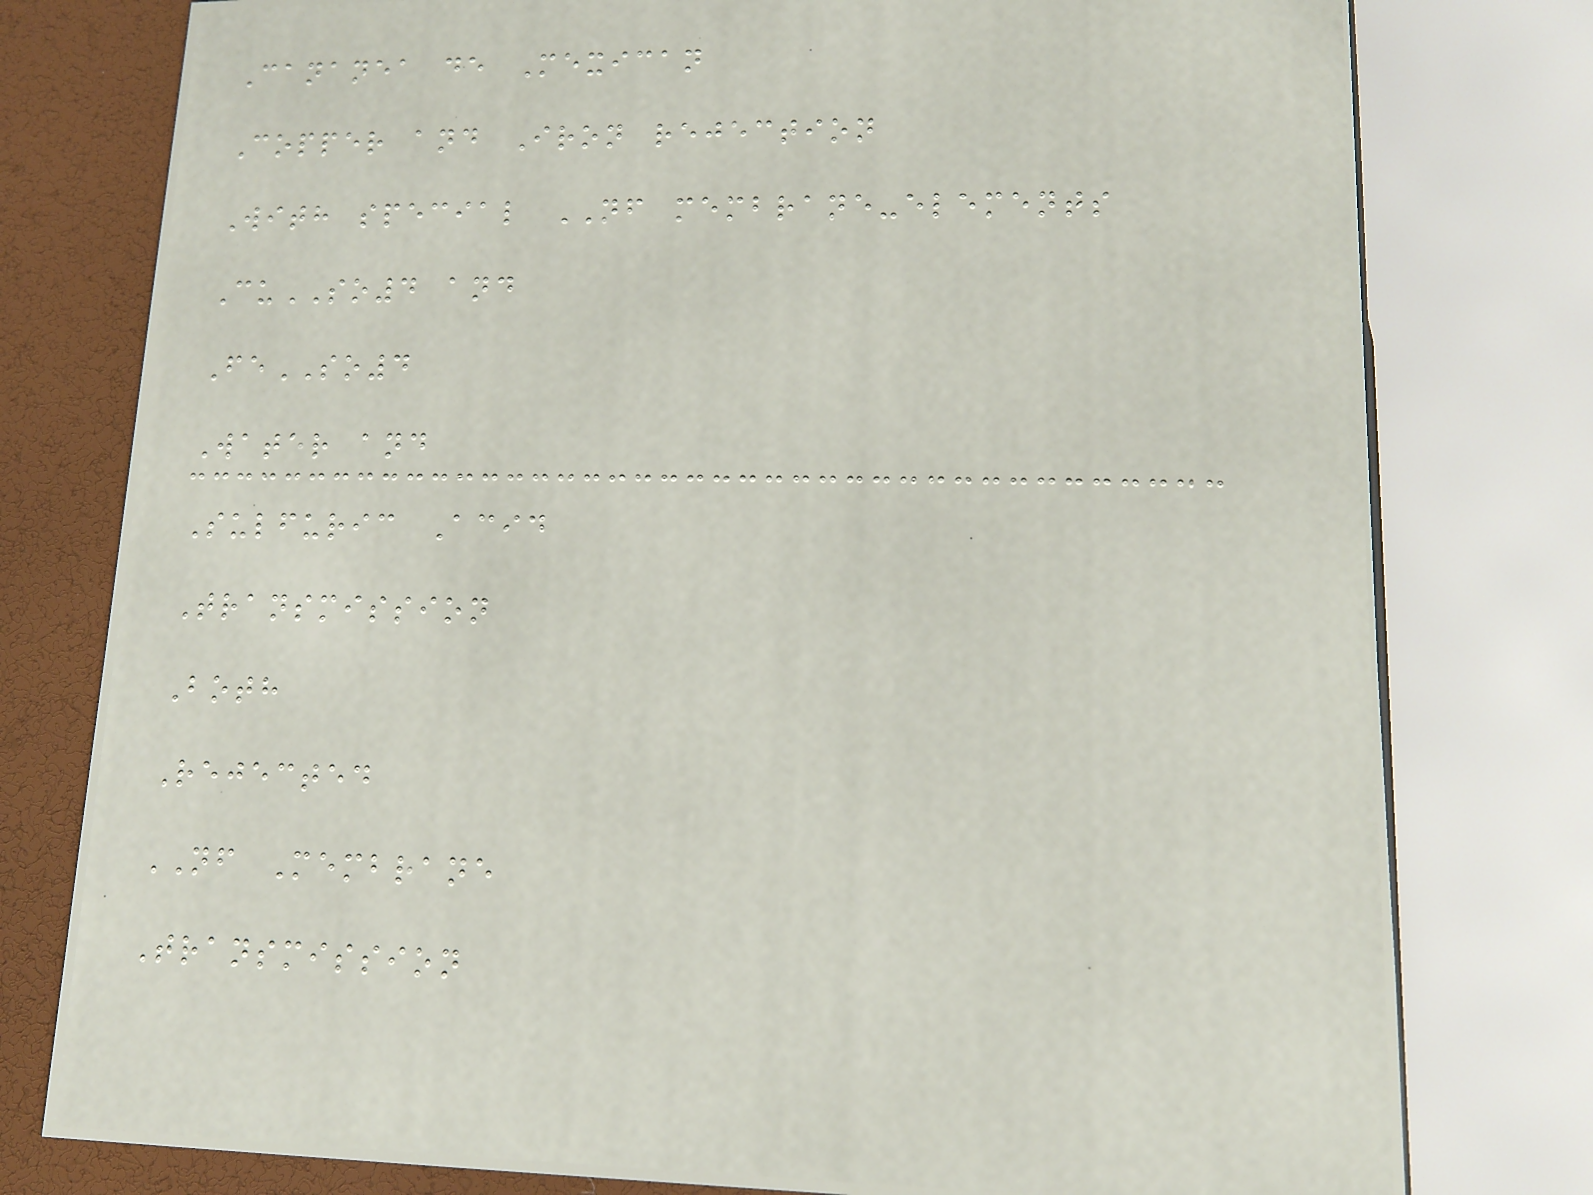Cananea de Mexican
Copper and Iron rejection
With special NF membrane-elements
CuSO4 and
FeSO4
Water and
Sulfuric Acid
Transmission
Both
Rejected
NF Membrane
Transmission
